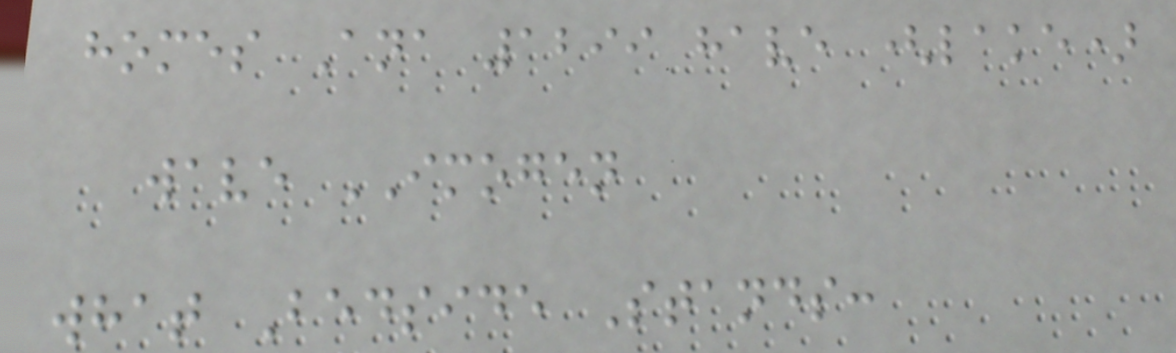homes Ana 1299 have (lake)
wave IMOGEN
what Bedside Stands:
